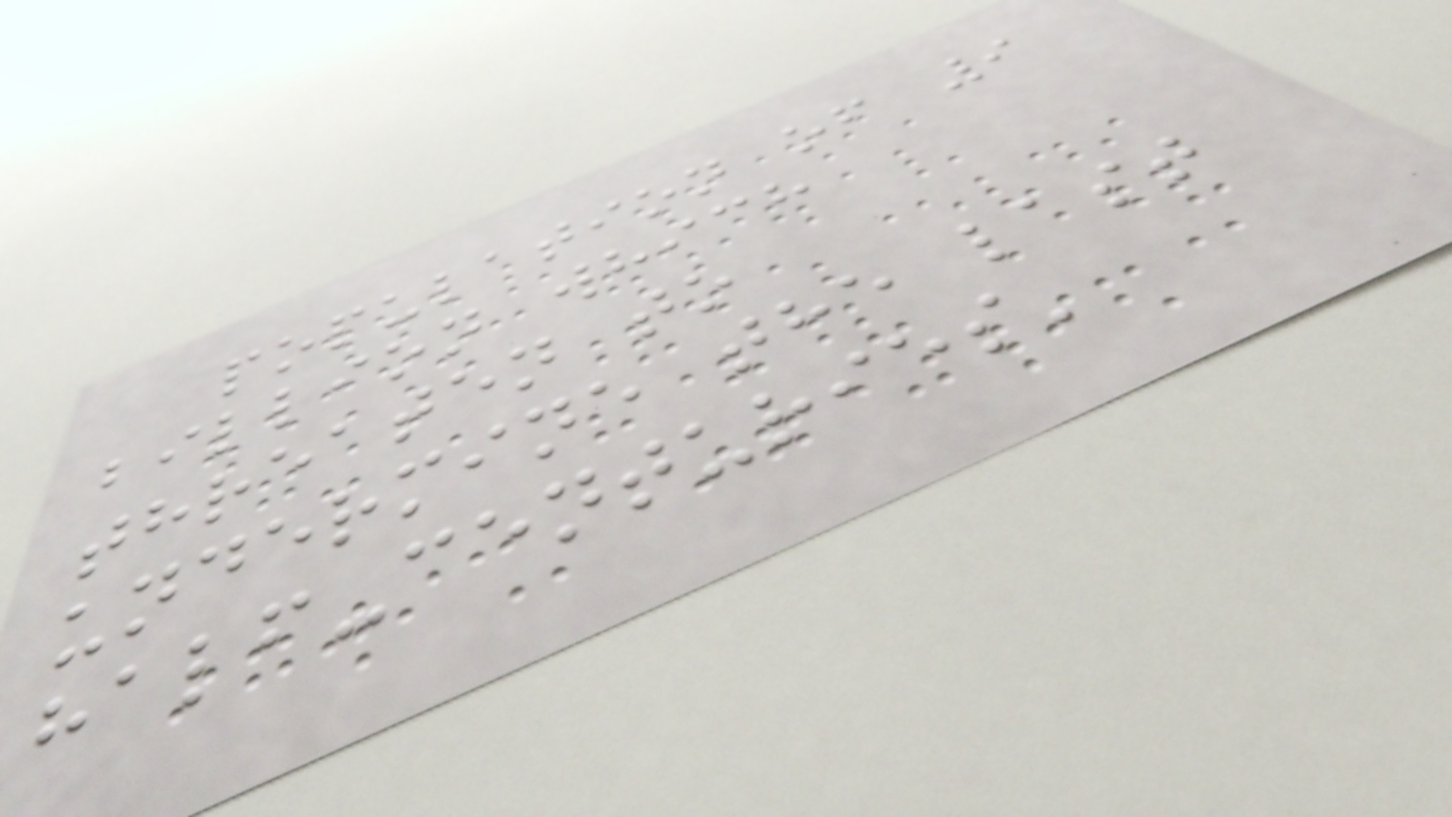population of 9
billion which
threaten to
undermine the last
half-centuries'
